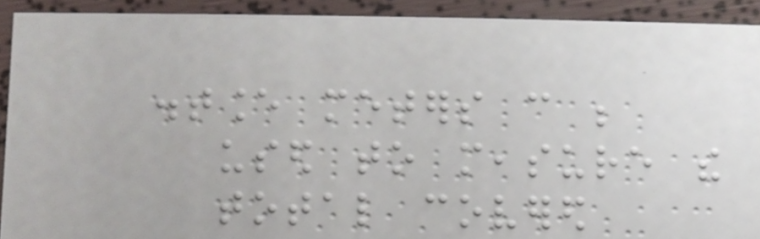distance meters can be
used to measure the
total covered
